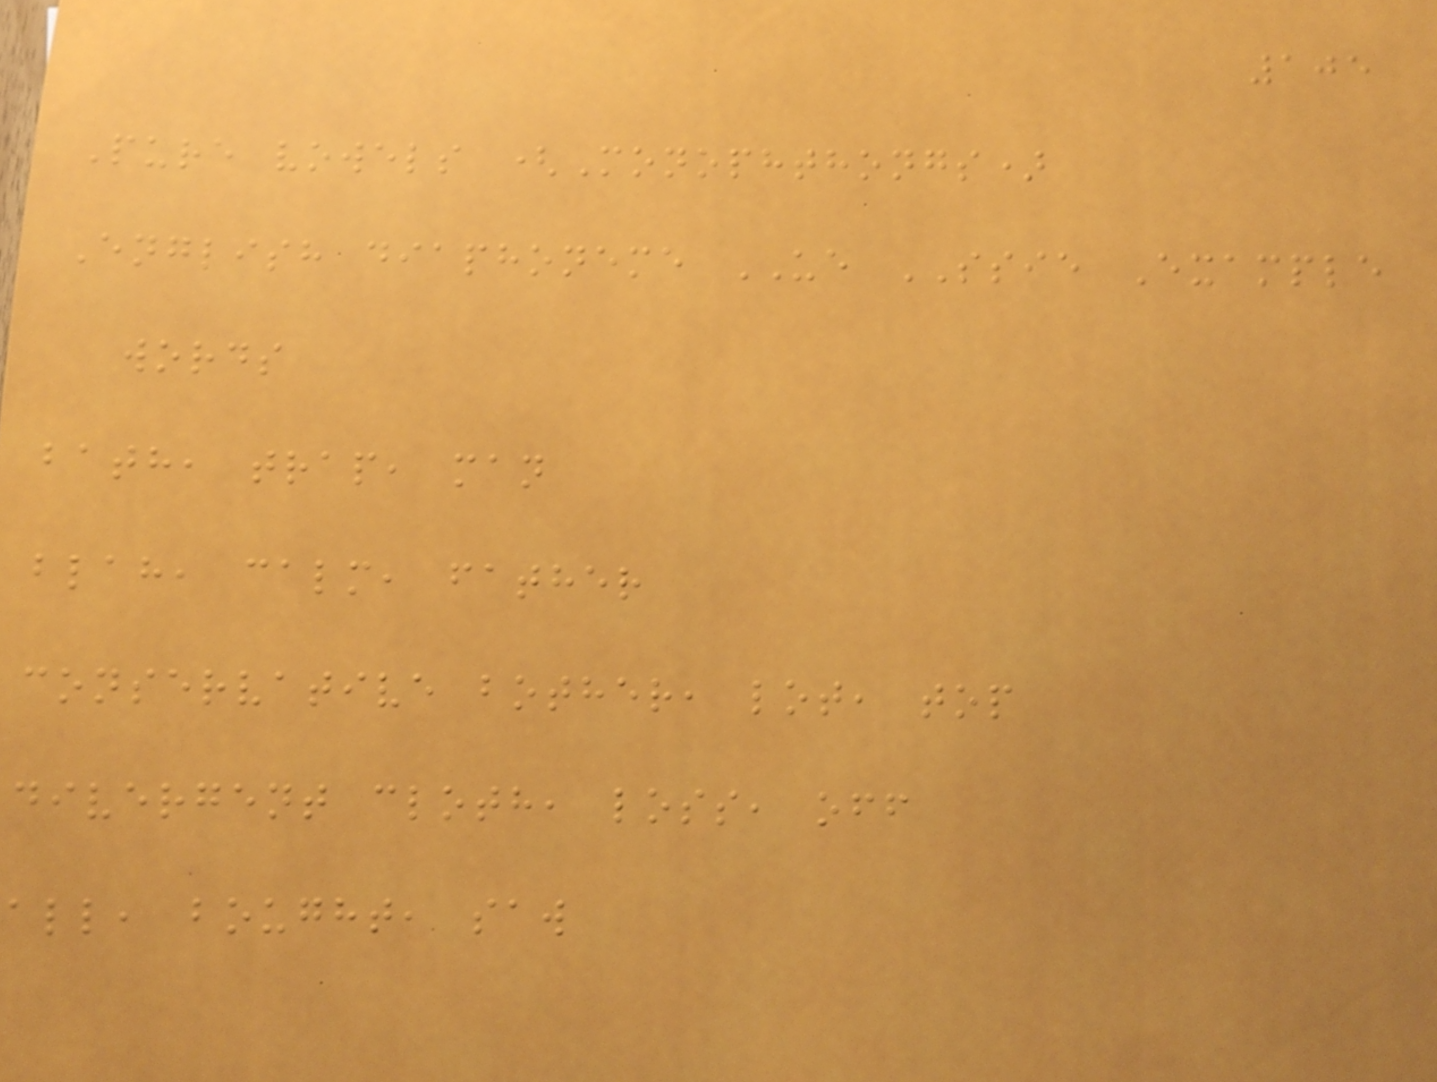105
Pure vowels (Monophthongs)
English diaphoneme UE SSIE Example
words
bath, trap, man
blah, calm, father
conservative bother, lot, top
divergent cloth, loss, off
all, bought, saw
